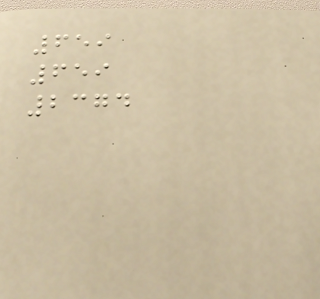659
659
2374
